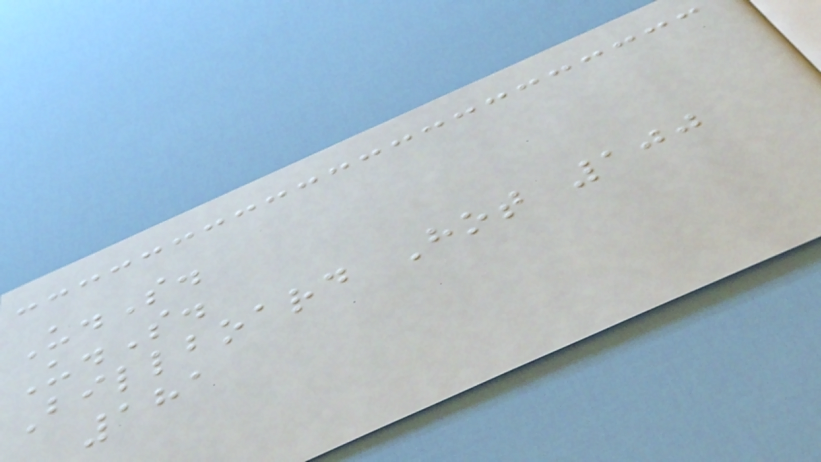U.S.
U.S.
Billboard Hot 100
181
